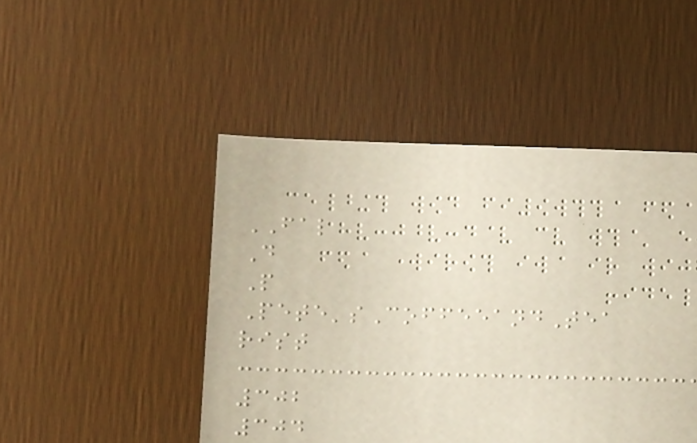FAL
D
P
Pete'sCoffeeandTea
rist
302
304
